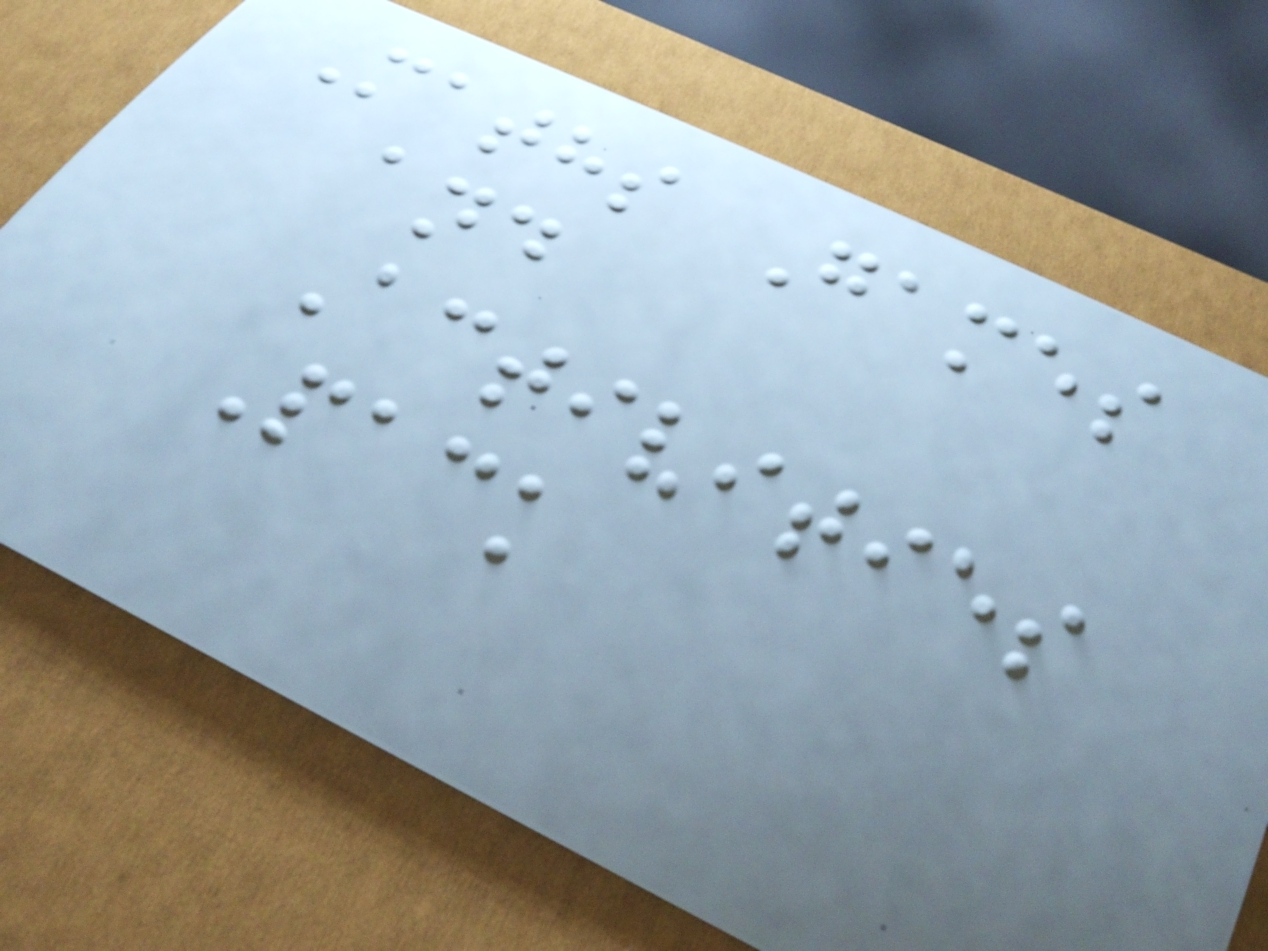Maths Games
and
Activities
Pack
